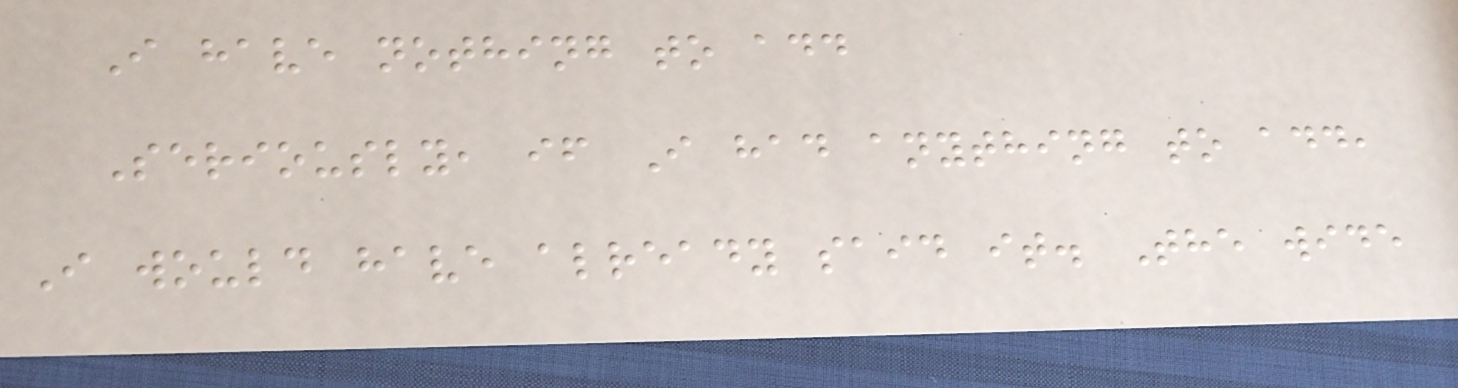I have nothing to add
Seriously, if I had anything to add,
I would have already said it. The wide
